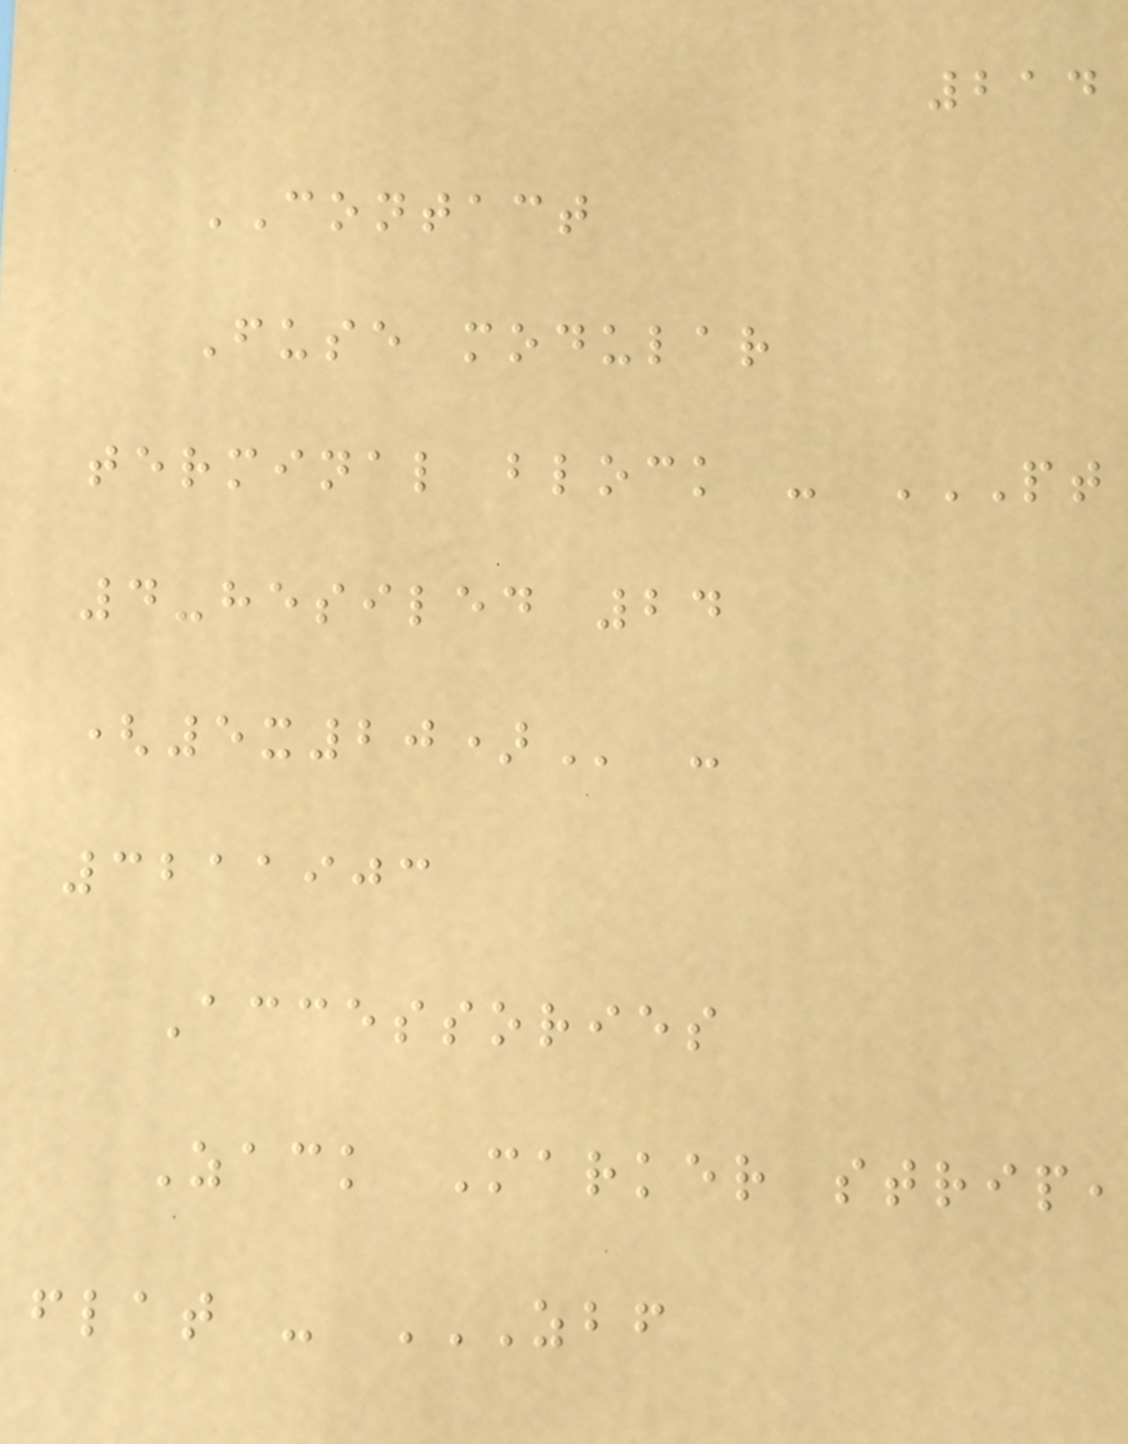214
CONTACT
Fuse modular
terminal block - PT
4-HESILED 24
(5X20) -
3211903
Accessories
Zack Marker strip,
flat - ZBF
